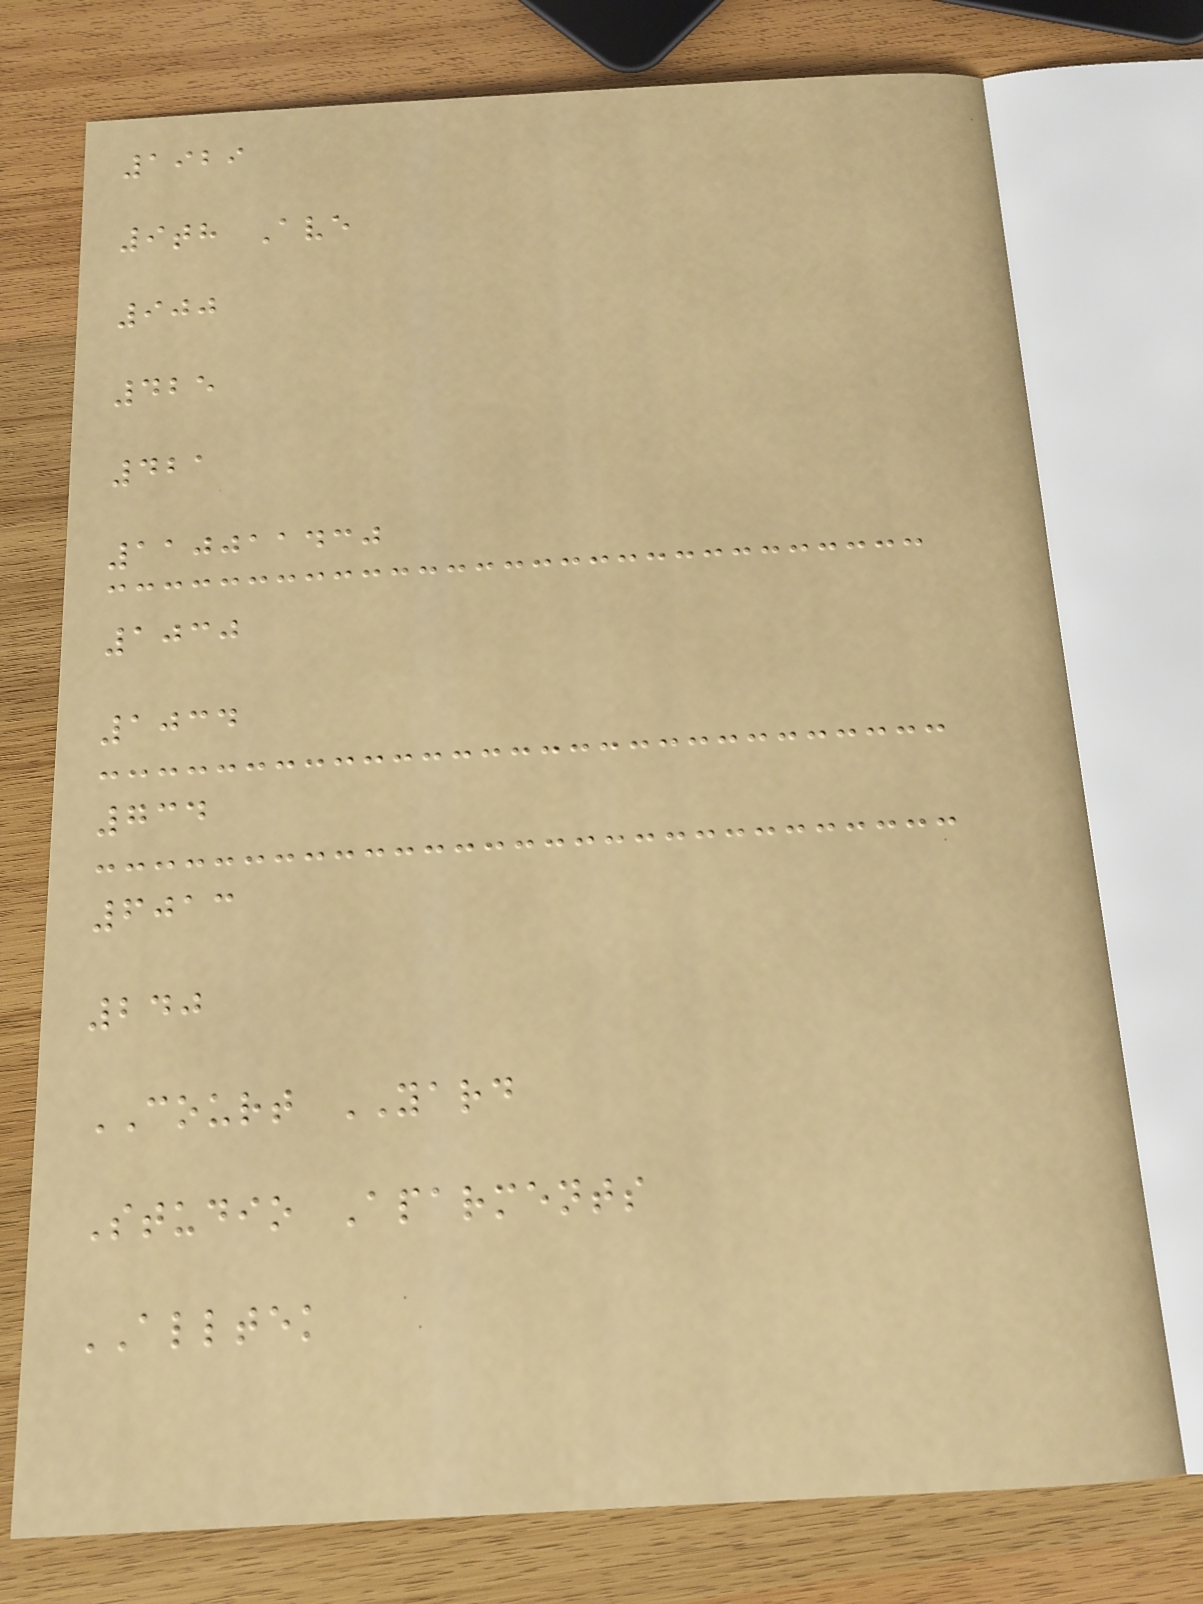1929
9th Ave
900
425
421
110011430
1030
1034
734
6013
240
COURT YARD
Studio Aparments
ALLTEK
